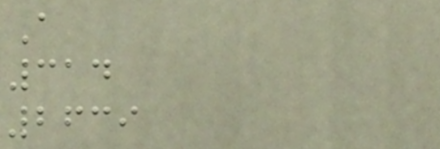A
314
2639
